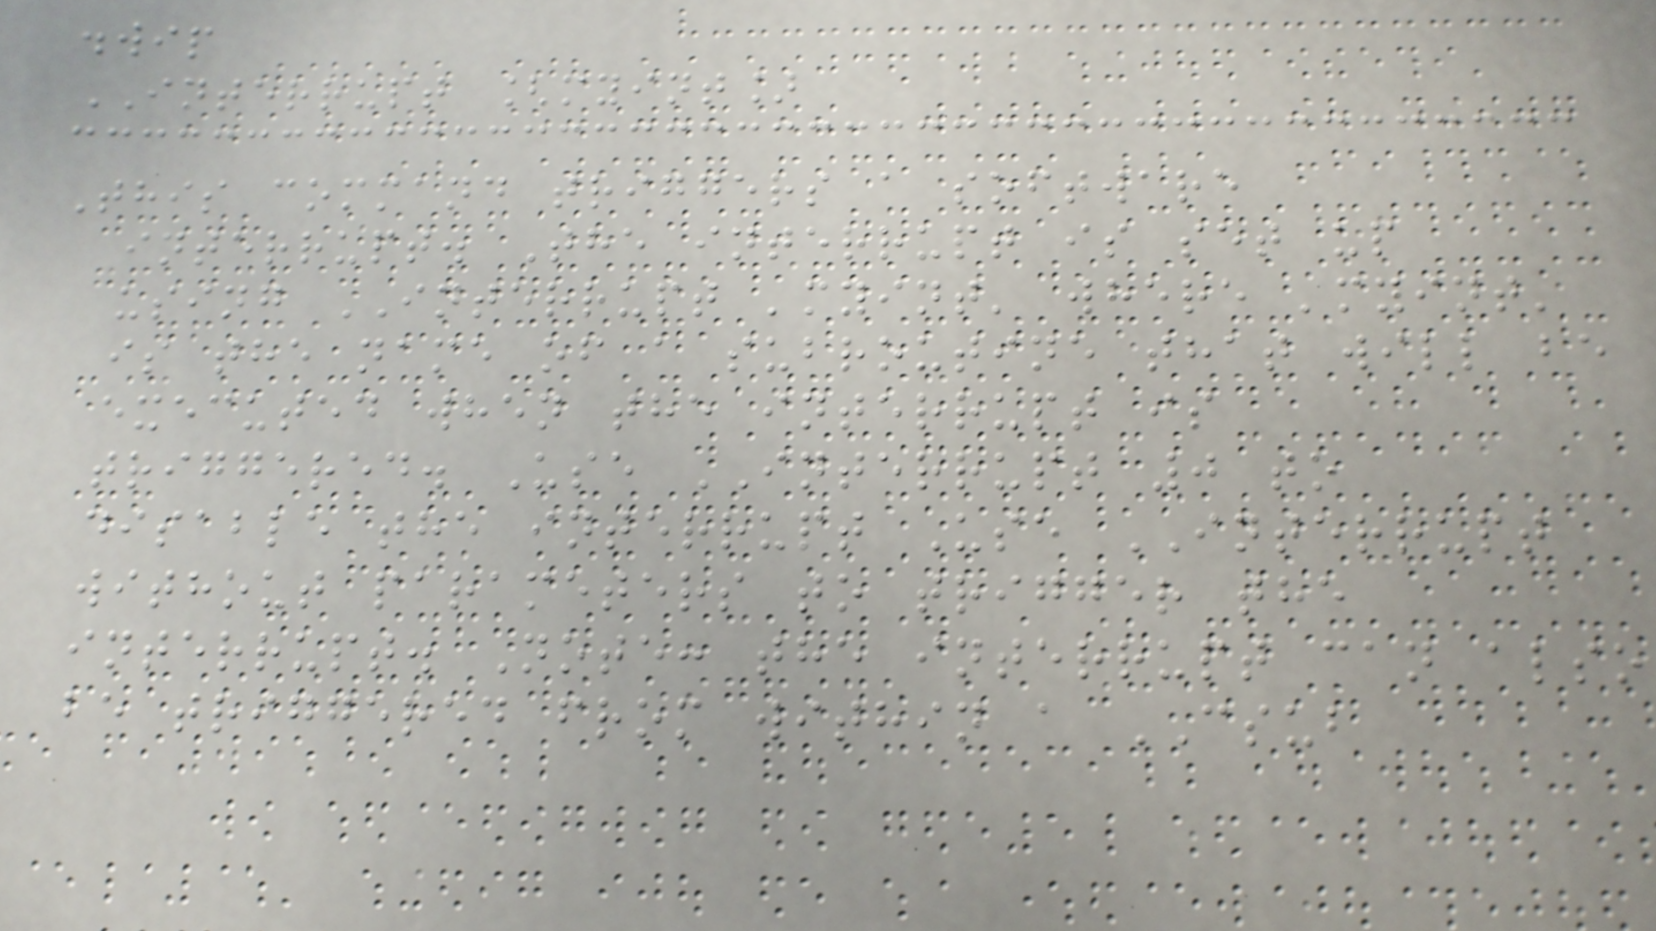.wip
INTERRUPT [myint]
This command triggers a software
interrupt. The interrupt is set up
using INTERRUPT 'myint' where 'myint'
is the name of a subroutine that will be
executed when the interrupt is
triggered. Use INTERRUPT 0 to
disable the interrupt Use INTERRUPT
without parameters to trigger the
interrupt. Note: the interrupt can also
be triggered from within a CSUB
